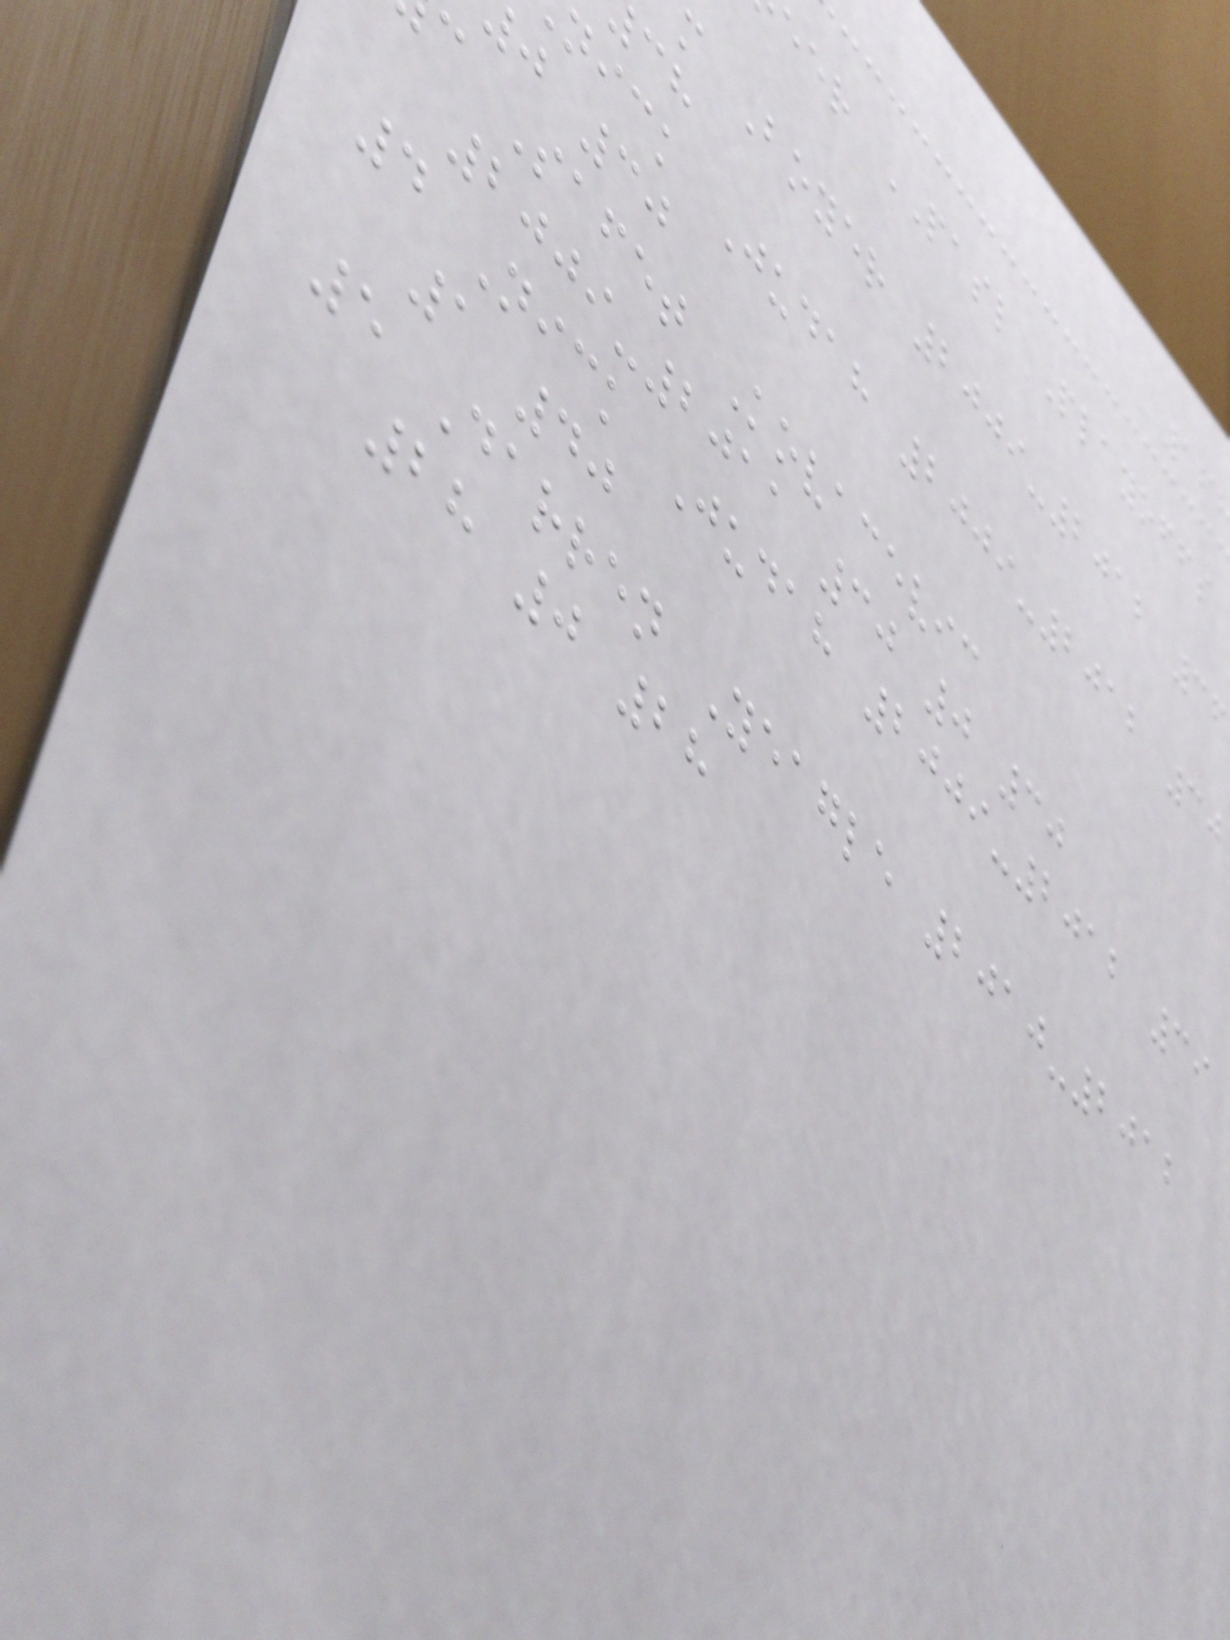eer PASL Playoffs
m Boyer 2009-2012 36
nick Judah 2009-2012 30
j 30
c Safet Kovacevic
2009-2011 30 0 30
4 Nick Judah 2009-2012 39
1 40
5 Darren Yeagle 2010-2012
28 0 28
